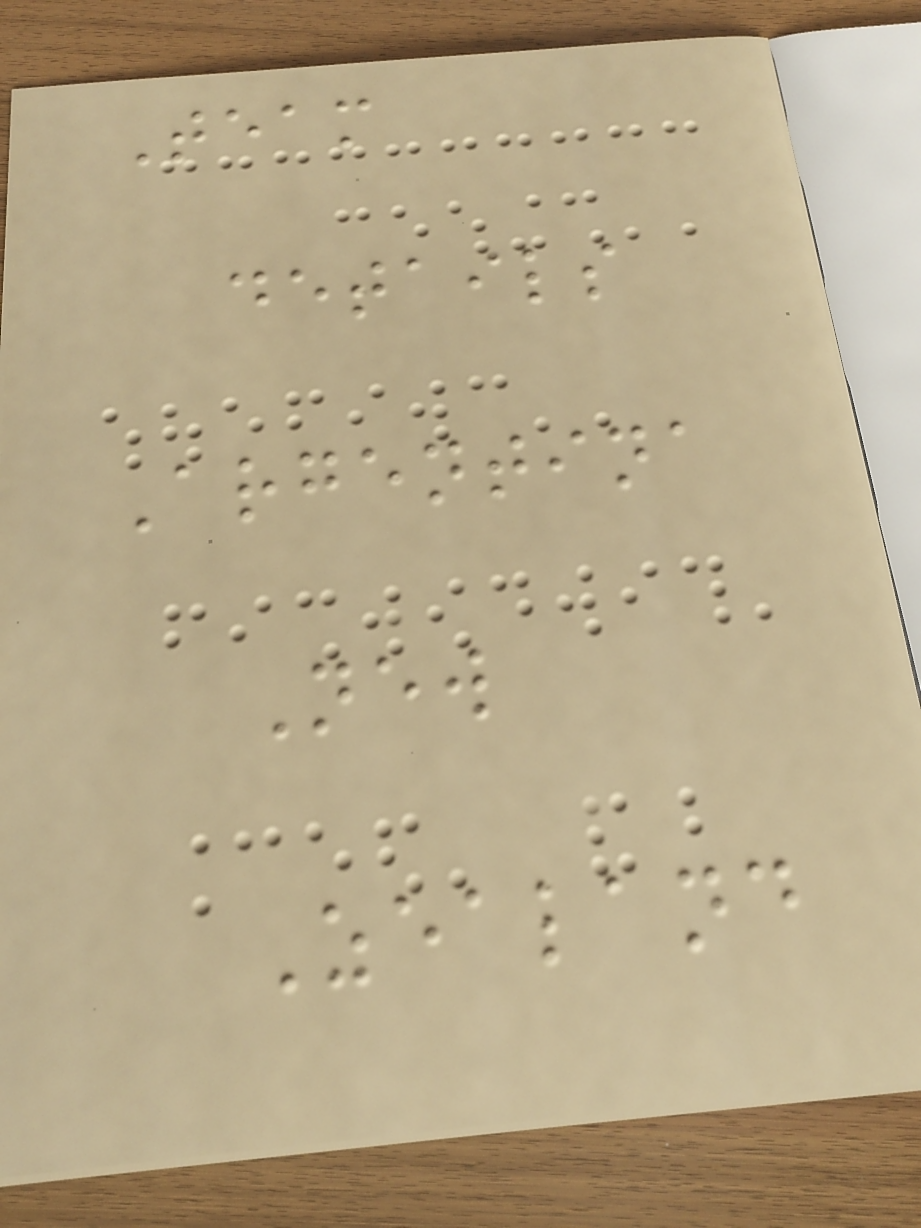Team
details
Argentina
New
Zealand
